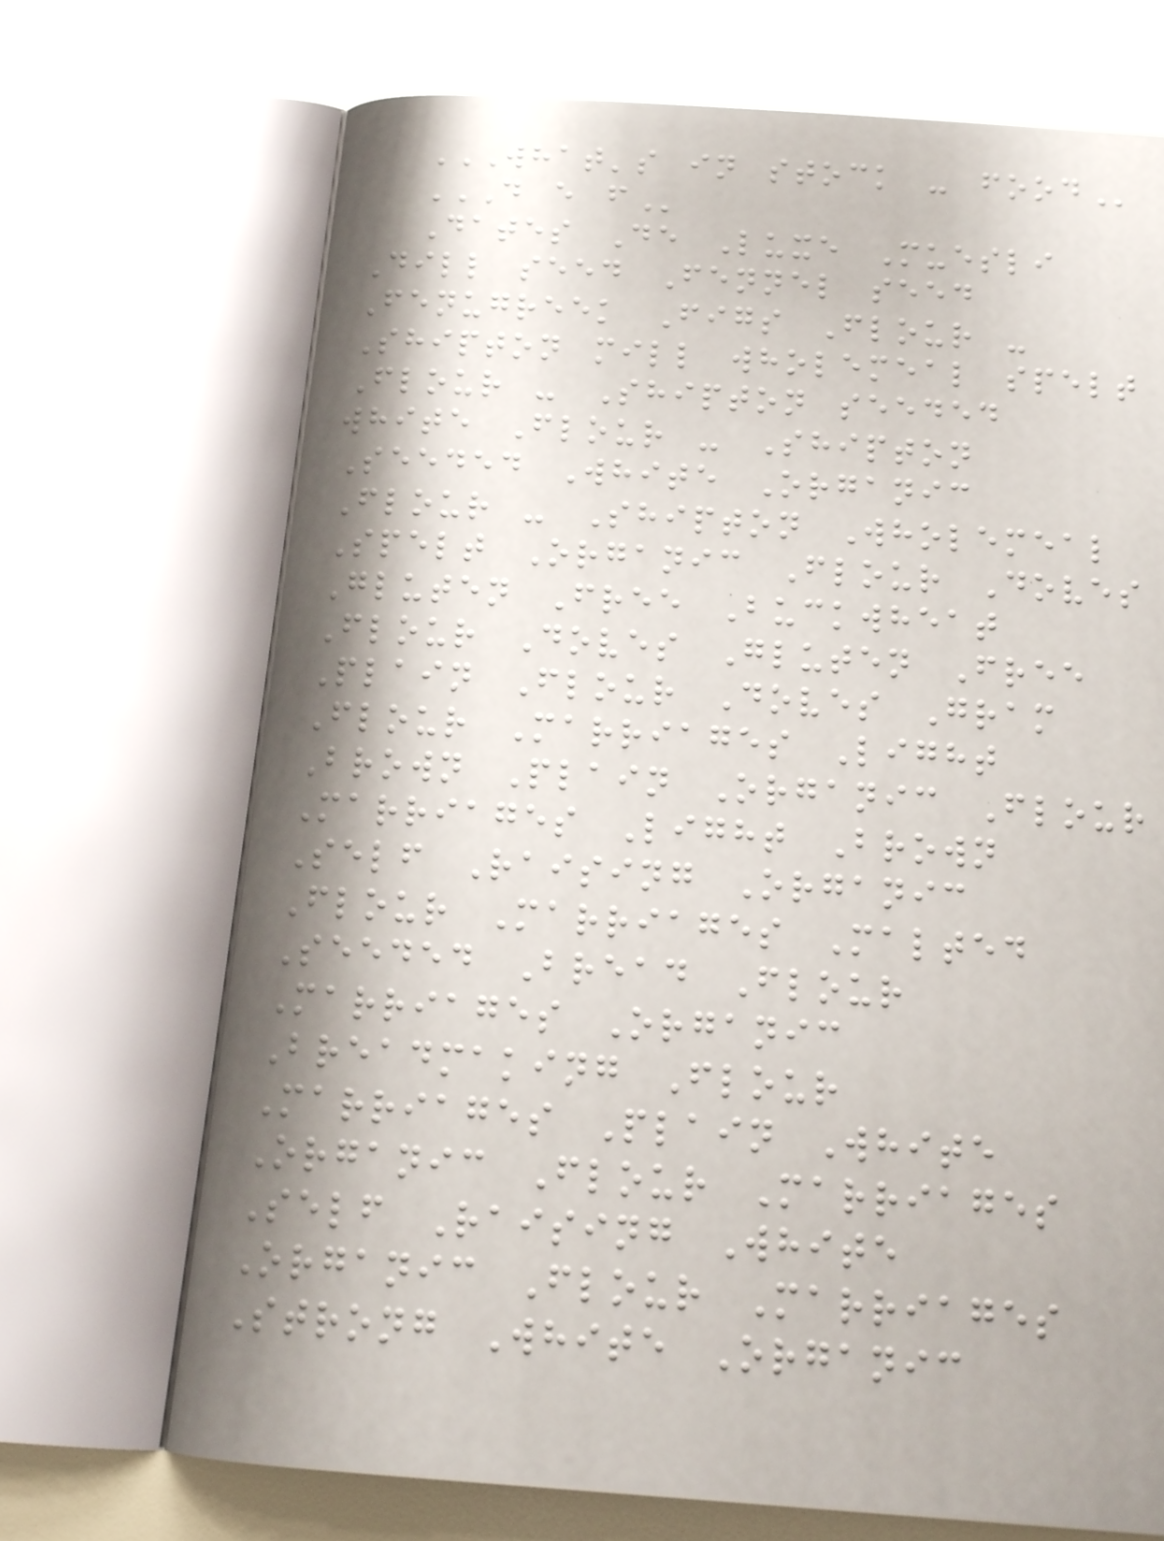WHAT'S IN STOCK - FOOD
D E F
Dates De Luxe Muesli
Dill seed Fennel seed
Fenugreek Figs Flour -
Shipton mill wholemeal spelt
Flour - Shipton seeded
white Flour - Shipton
Seeded White Organic
Flour - Shipton Wholemeal
Spelt Organic Flour Doves
Gluten Free Buckwheat
Flour Doves Gluten Free
Plain Flour Doves Gram
Flour Marriages Light
Brown Plain Organic Flour
Marriages Light Brown
Self Raising Organic
Flour Marriages Malted
Seeded Bread Flour
Marriages Organic
Breadmaking Flour
Marriages Plain White
Organic Flour Marriages
Self Raising White
Organic Flour Marriages
Strong White Organic
